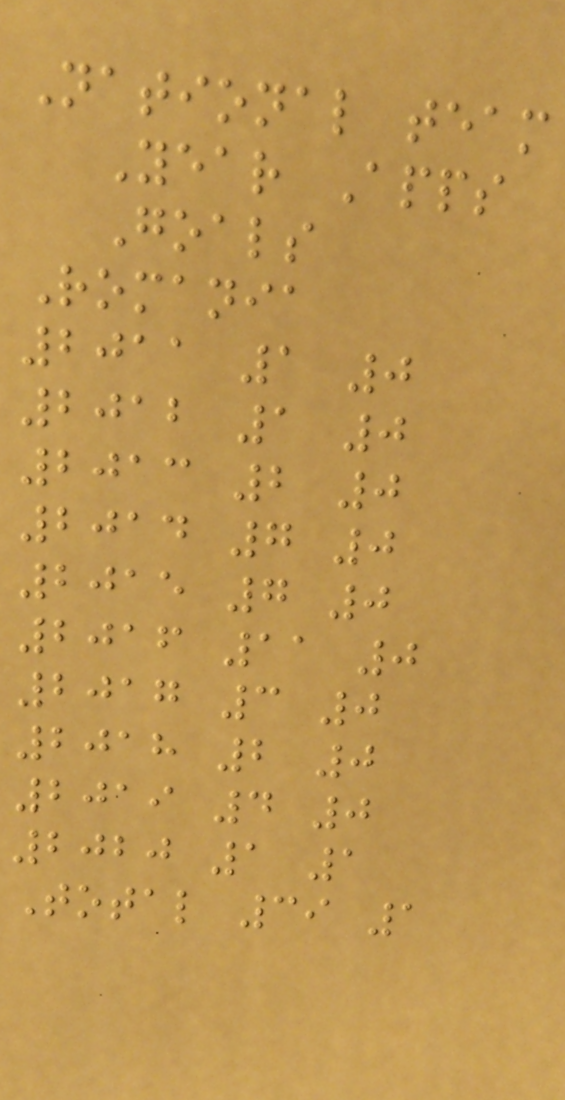National team
Year Apps
Goals
Romania
2011 1 0
2012 1 0
2013 2 0
2014 7 0
2015 7 0
2016 11 0
2017 3 0
2018 2 0
2019 4 0
2020 1 1
Total 39 1
